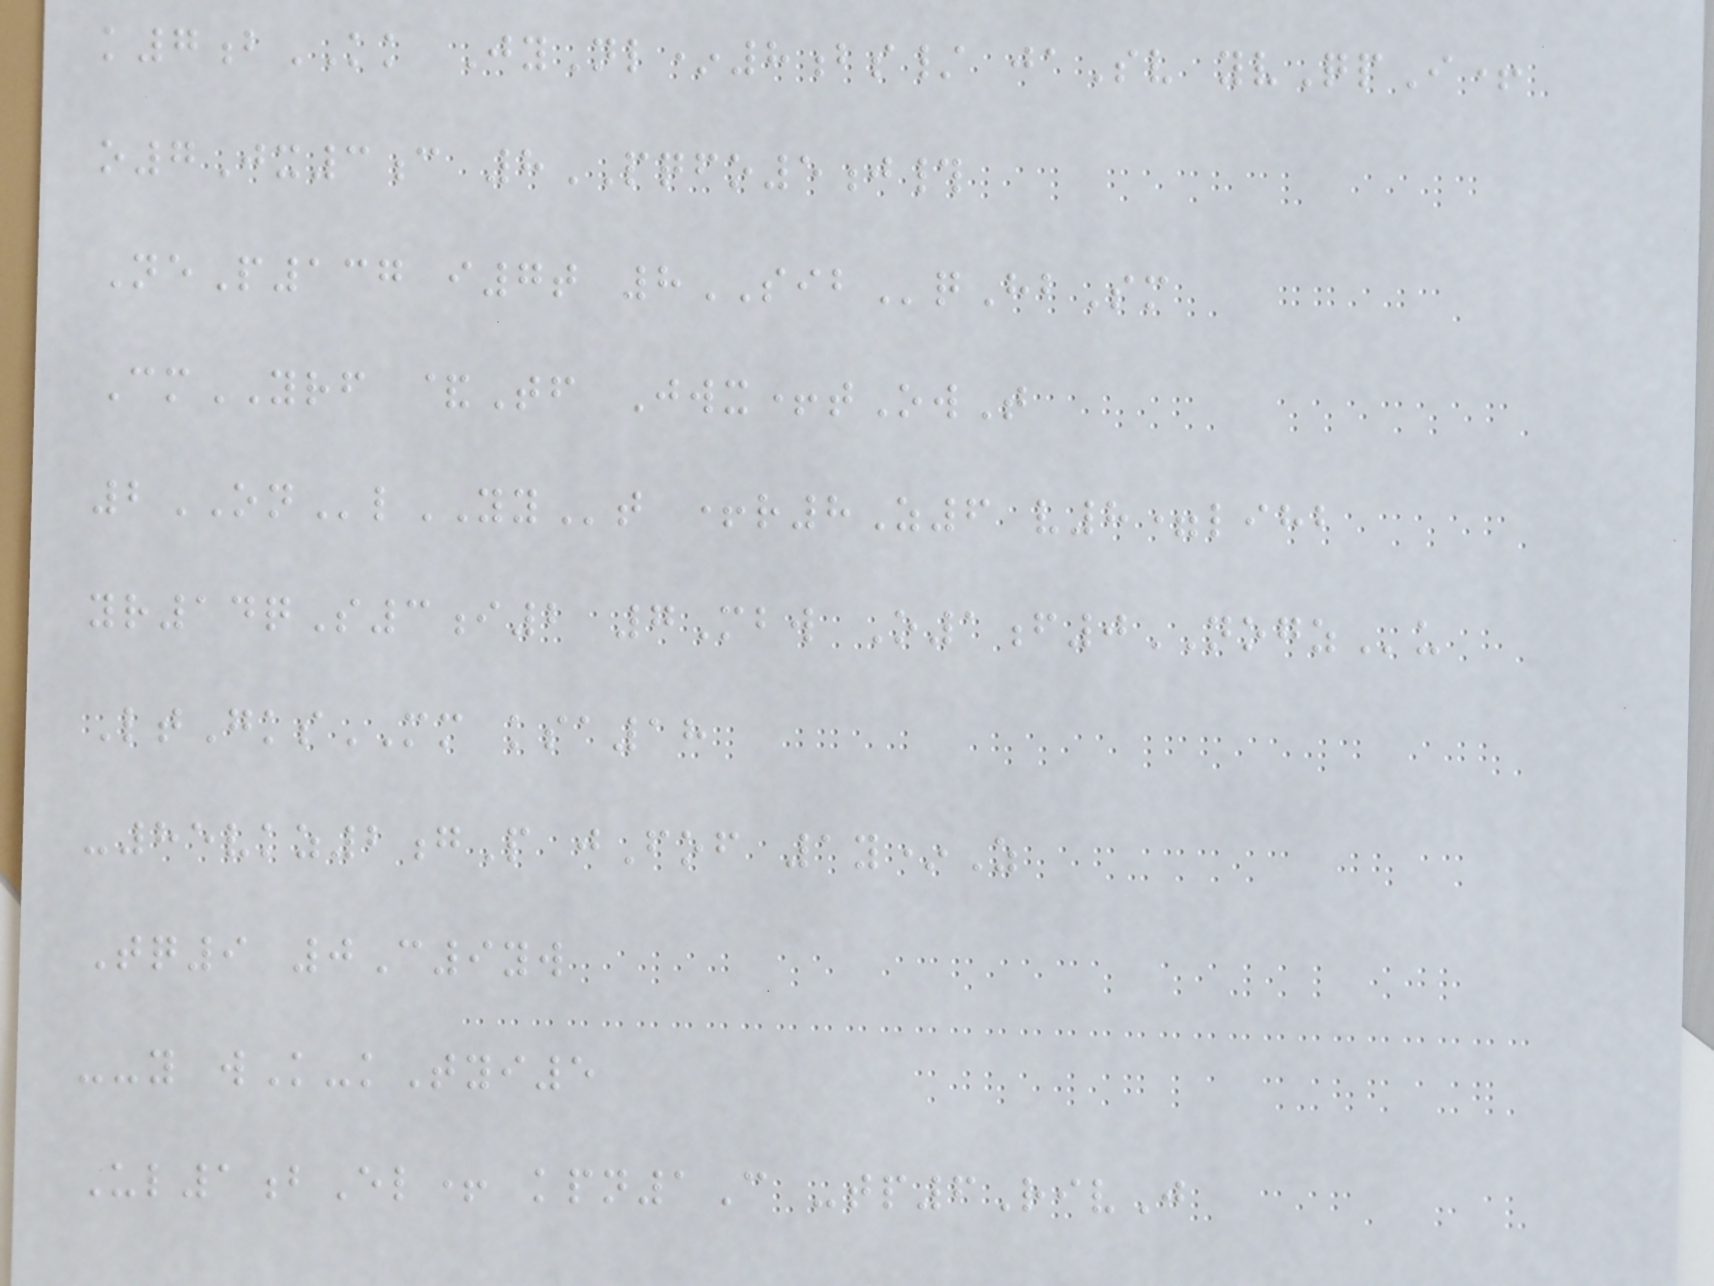k7bKK JyNl*8bs/ jaSv yvQpI+
o7Jx3c 8PQFO5j#
NeP137 i7t 8SIBqHbSm
CmYRF &Tf Jwx+tOwT
2ONlYYt +r8Z6 v8=lihb
yr14qS3i2 7Mbw O1f0NOGZu
LtGksMM ksa18
-85vkz2gP jFof 1y*Z
Tq9 0C9yw
--y wK-kTyi5
Ul1bEl+ kpn1C -tp6RivJ
